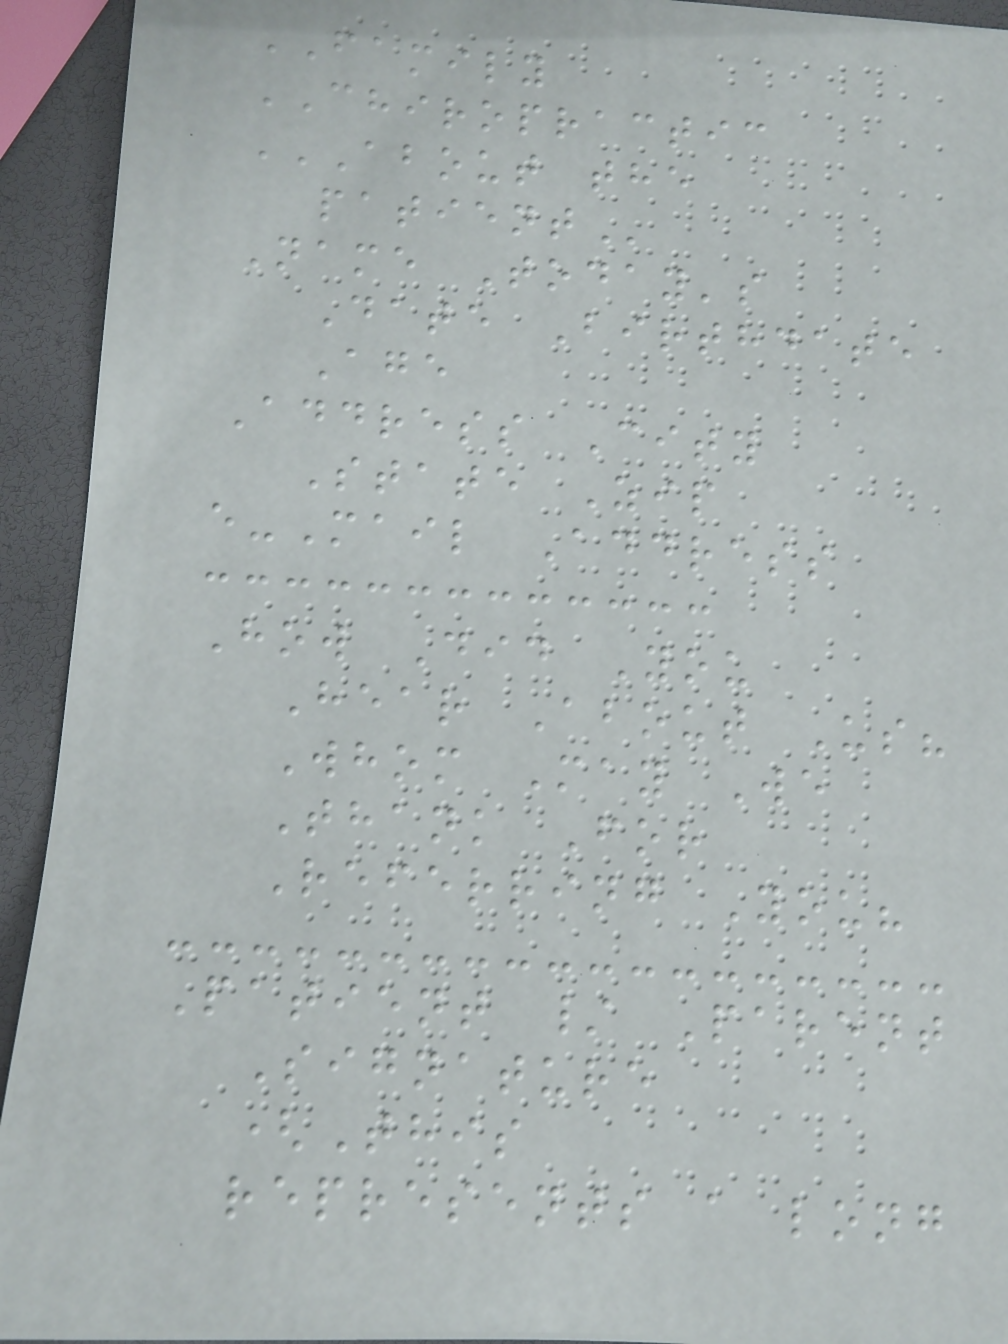FAMILY
CHIROPRACTIC
ABOUT THE
PATIENT
Name Today's
Date Birthdate
Age
Address City
State Zip
e-Mail Address
How Did You
Hear About Us?
Whom May We
Thank For
Referring You?
Patient / Parent
Signature
(This
represents a long
